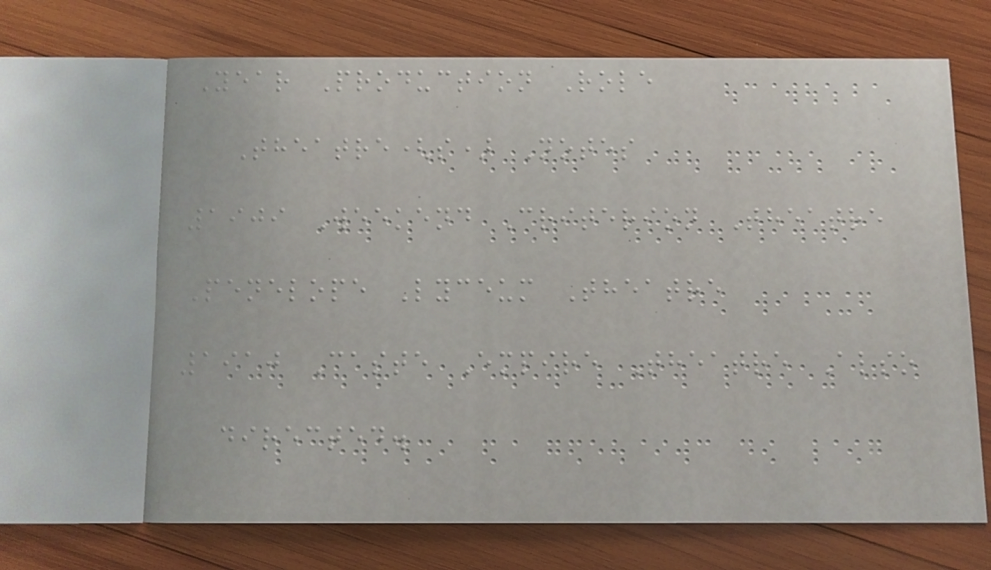Year Production Role
Theatre(s) Notes
1909 Weekend Criterion Theatre
Penelope Lyceum Theatre
1910 Caste Empire Theatre Also
directed.
